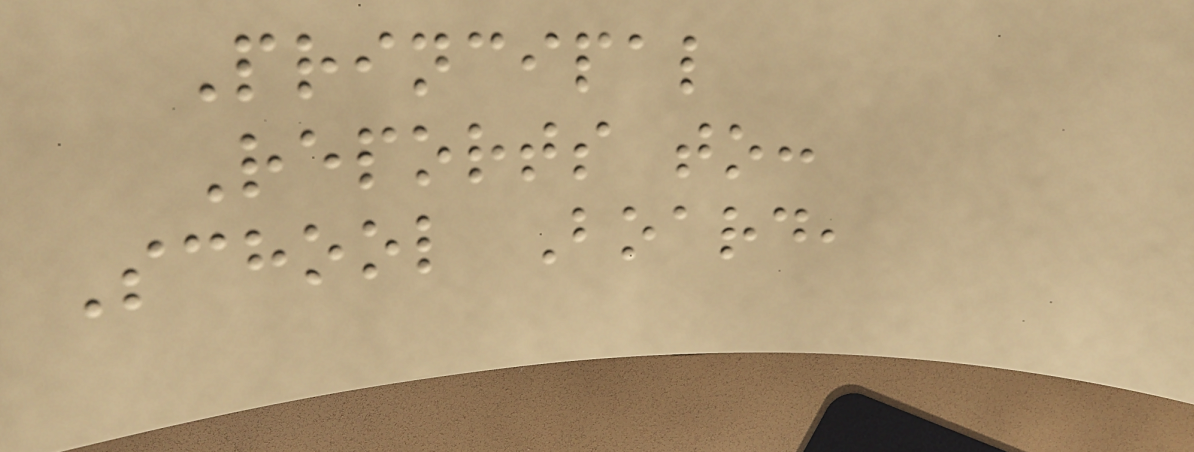Principal
Reports to:
School Board,
